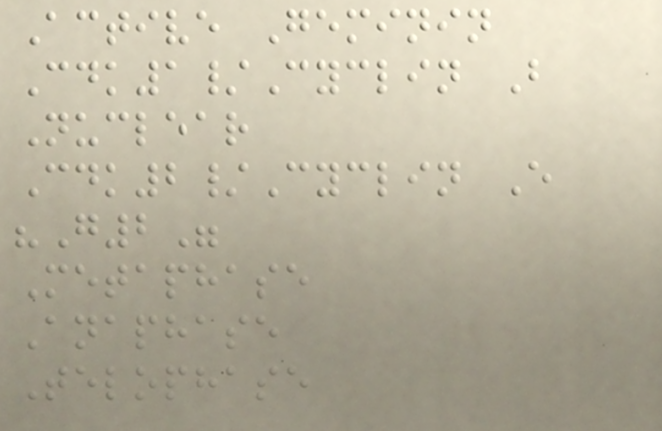Active Geminin
Cdk1/Cyclin B
Nuclear
Cdk2/Cyclin E
"G2"
Metaphase
Anaphase
Telophase
